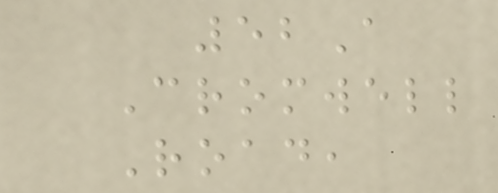52A
Cromwell
Road,
